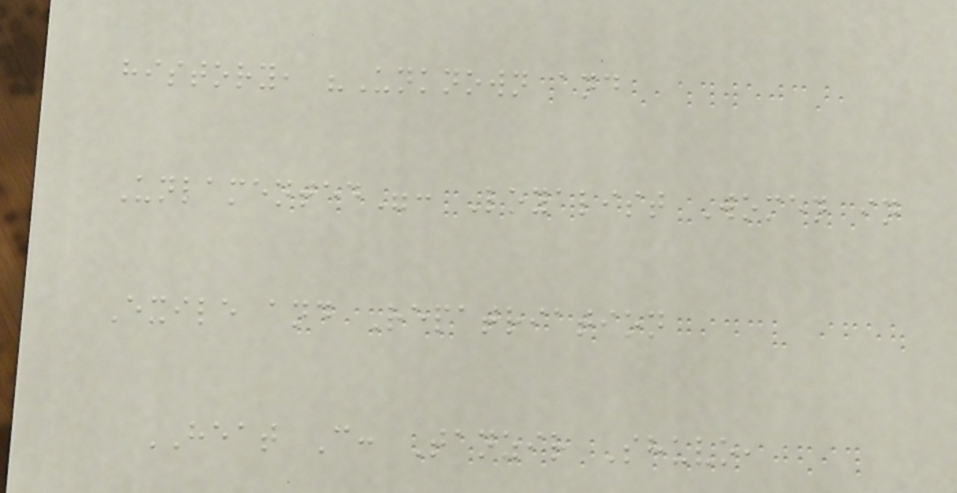history, "Unknown and
Unlamented": Loyalist Women in
Exile and Repatriation
HEAT C: Tanzir Shuvo,
